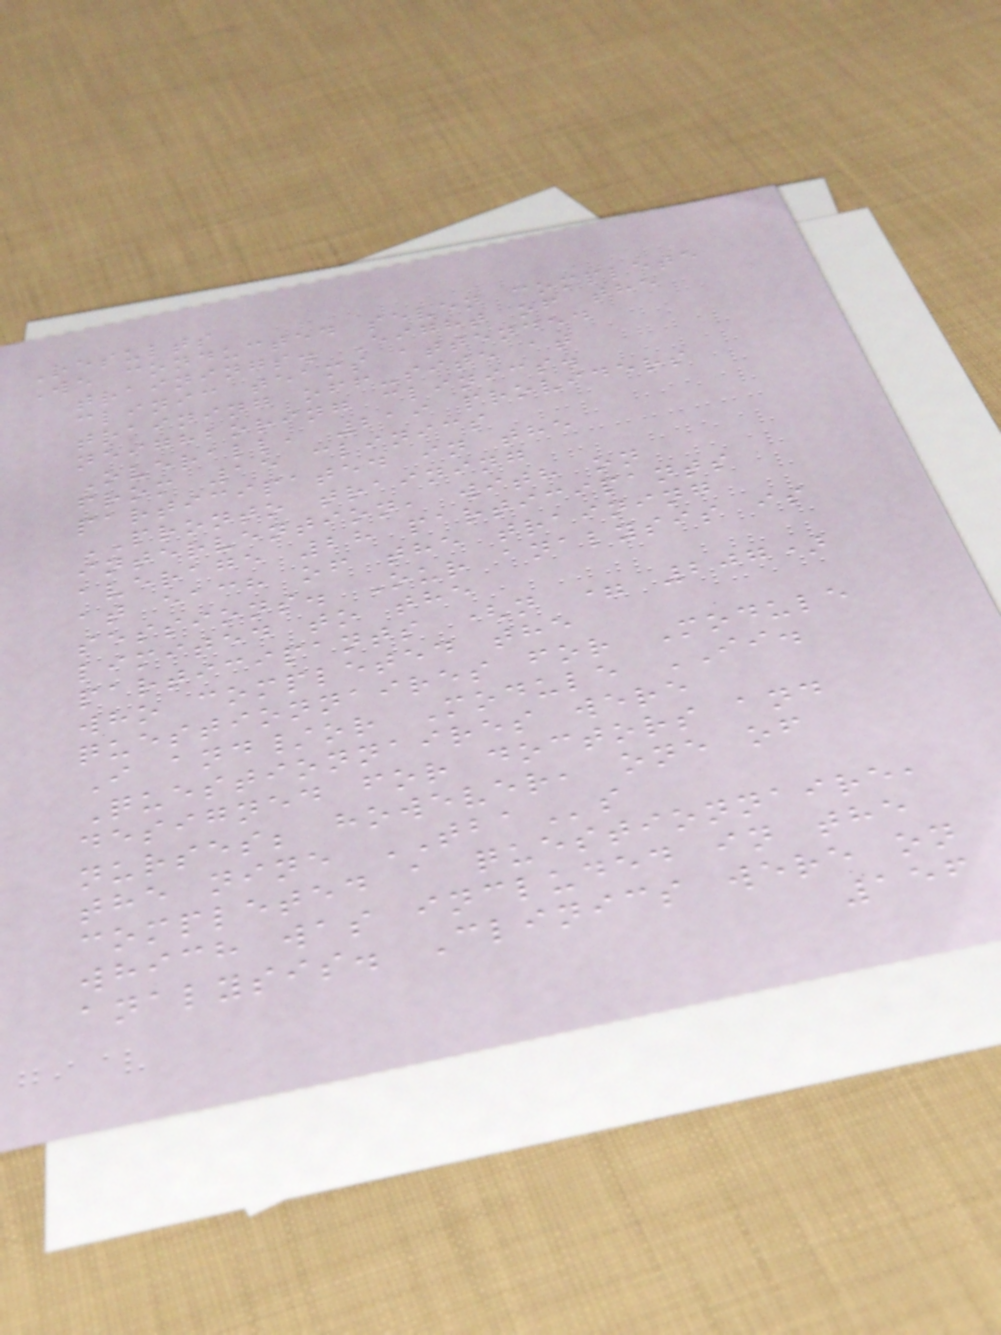Results
We conducted seven complete
trainings. Eight of the
clinic teams attended
training off-site at
neighboring clinics.
Overall, 219 providers
from 15 clinics
participated in the
PRONTO training
intervention, with on
average 28 participants
at each of the training
sessions. Our analysis is
limited to the
participants (n = 207)
who completed the
questionnaires for Module
I and/or Module II.
Questionnaires were
designed for doctors and
nurses; however, one of
the nine TBAs
completed a questionnaire,
which was included in the
analysis. Clinics were on
156
